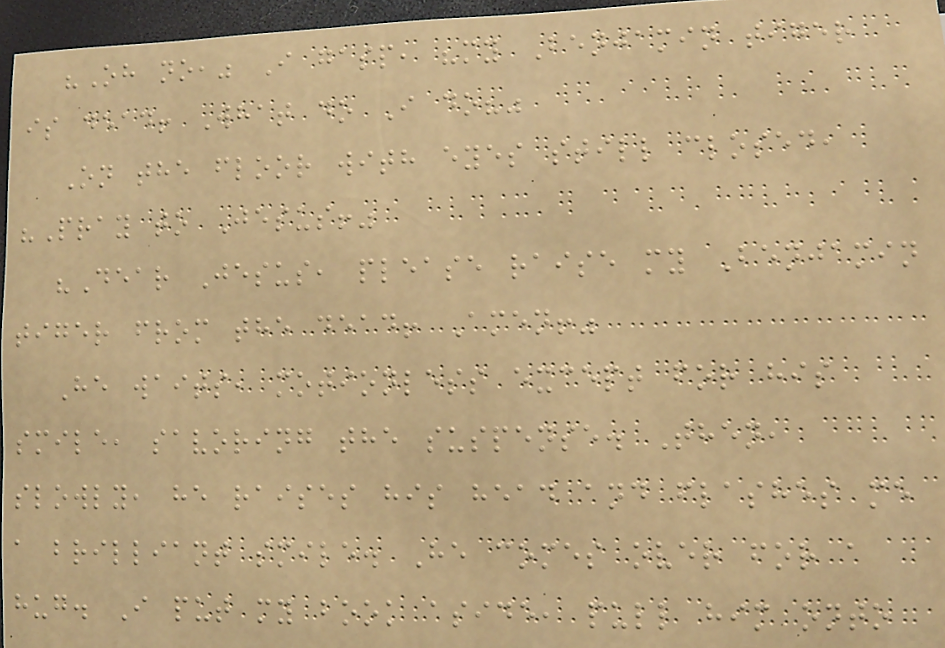"Oh no," I gasp, "my Benjamin tiger
is dead! What do I do?"
On the floor with eyes still closed,
"Pray to Jesus!"
"Dear Jesus, please raise my Benjamin
tiger from the dead! Amen!"
He waits, motionless except for his
smile, savoring the suspense. Then,
slowly, he raises his head and flashes me
a brilliant smile. He comes over for a
hug. I put my book aside, pull him onto
